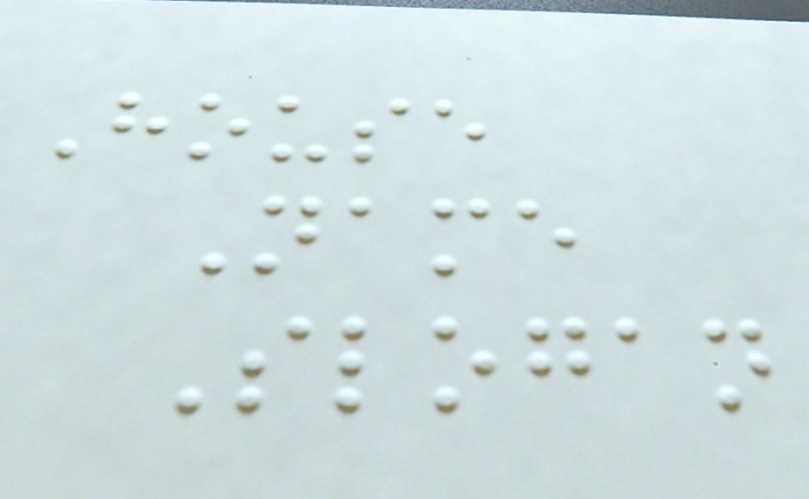House
Name
Slogan
